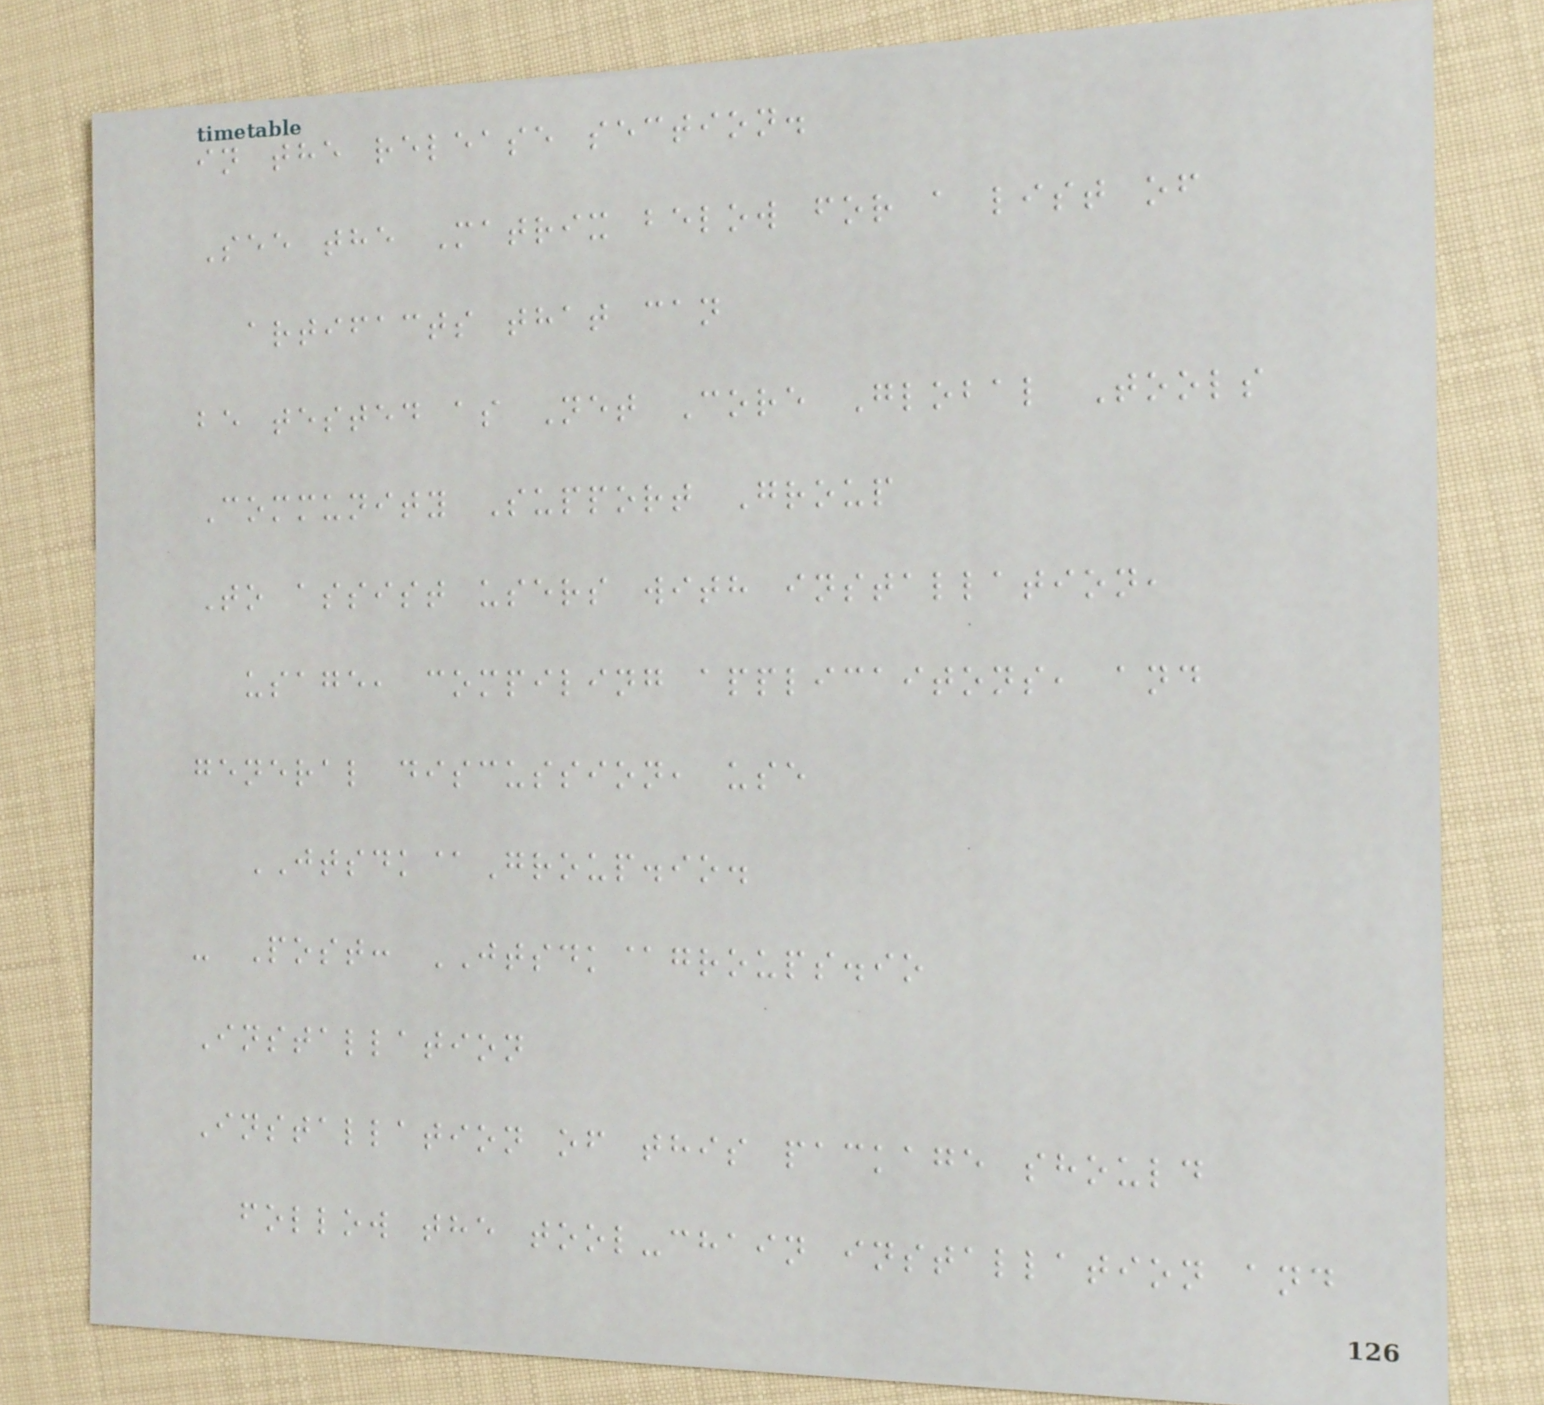in the release section.
See the Matrix below for a list of
artifacts that can
be tested as Net Core Global Tools
Community Support Group
To assist users with installation,
usage, compiling applicaitons, and
general discussion, use
JTSDK@Group.io.
- Post: JTSDK@groups.io
Installation
Installation of this package should
follow the tool-chain installation and
